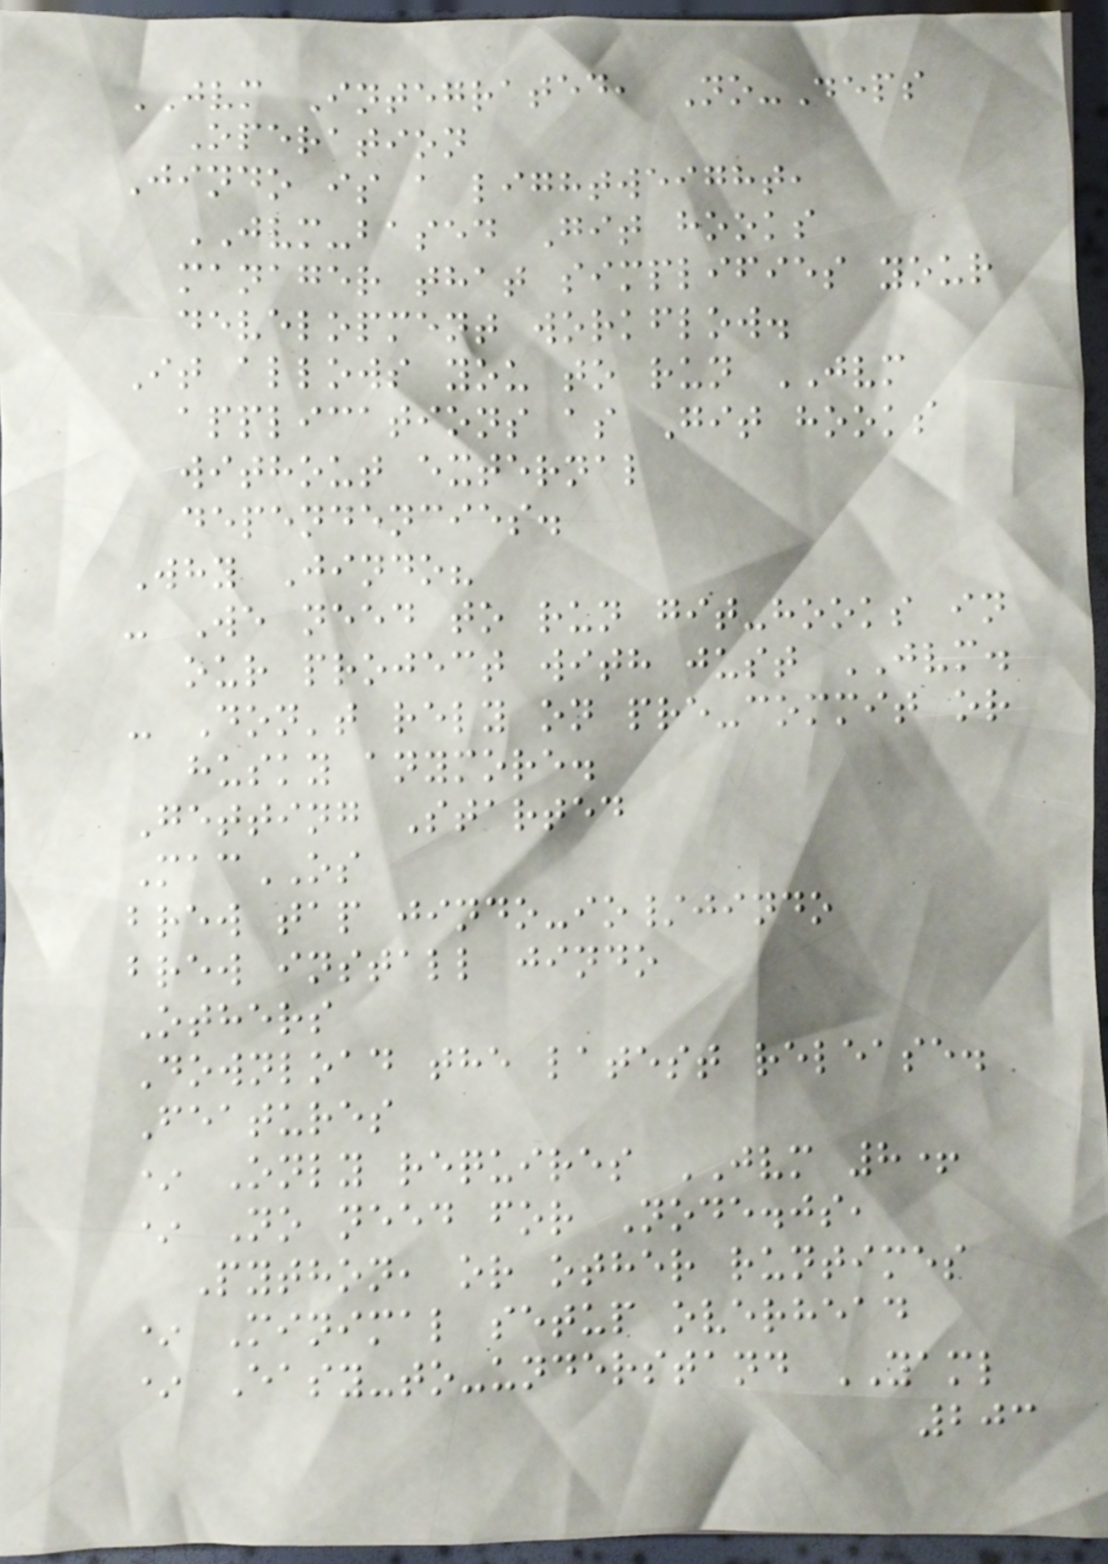JVM Integrated, No-Deps
Operation
Jindo is a lightweight,
JVM-based Git hooks
manager that simplifies your
development workflow.
It allows you to run JVM
applications as Git hooks
without external
dependencies.
Why Jindo?
- We need to run git-hooks in
our project with just JVM.
- Don't rely on pre-commit or
husky anymore.
Getting Started
MacOS
brew tap jindo-io/jindo
brew install jindo
Others
Download the latest release.
Features
* Only requires JVM 8+
* No need for Node.js,
Python, or other runtimes
* Minimal setup overhead
* Easy-to-understand YAML
203
